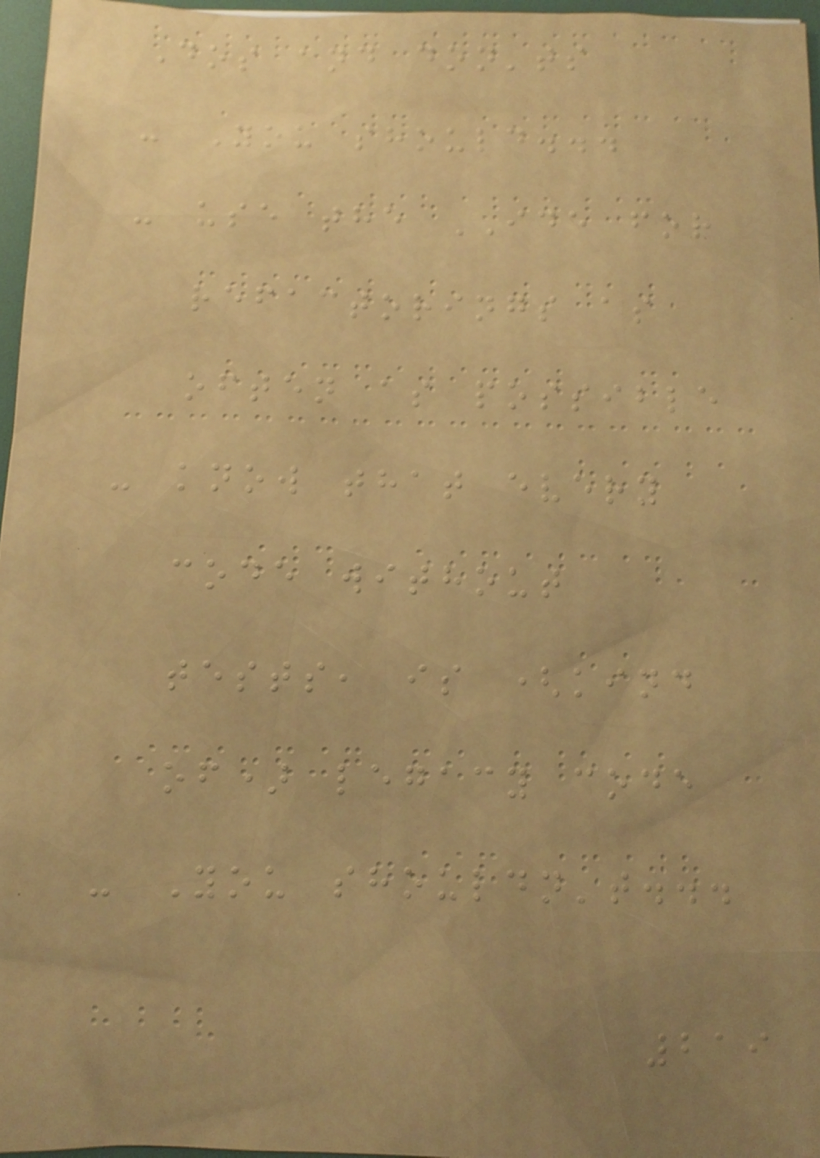Dos and don'ts
- You should...
- use the IDE for
refactorings as
often as possible
- know that every
code without
tests, is (kind
of) legacy code
- You shouldn't...
219
